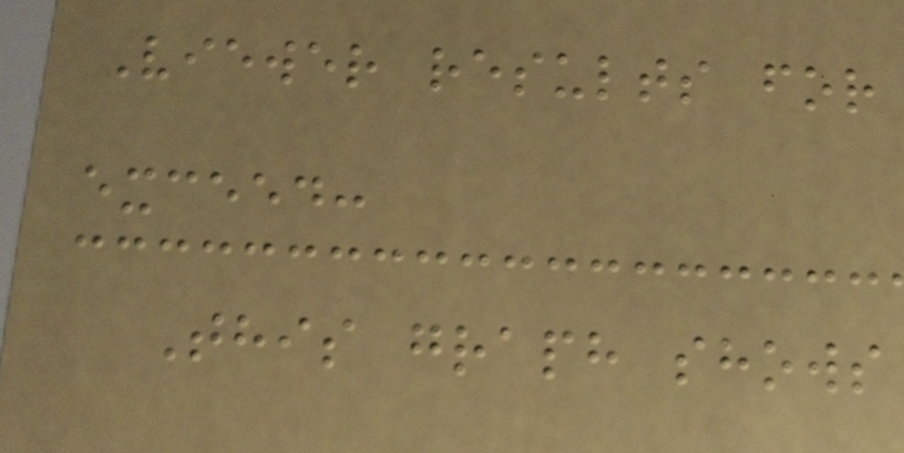Viewer results for
exceed:
This graph shows
